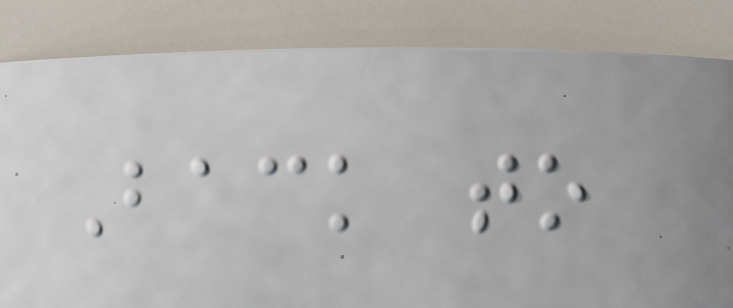Back to
